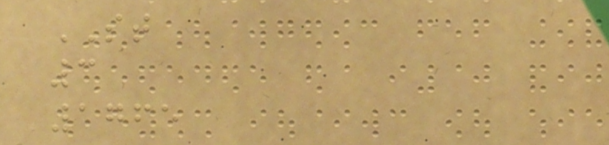ST
3
1765
